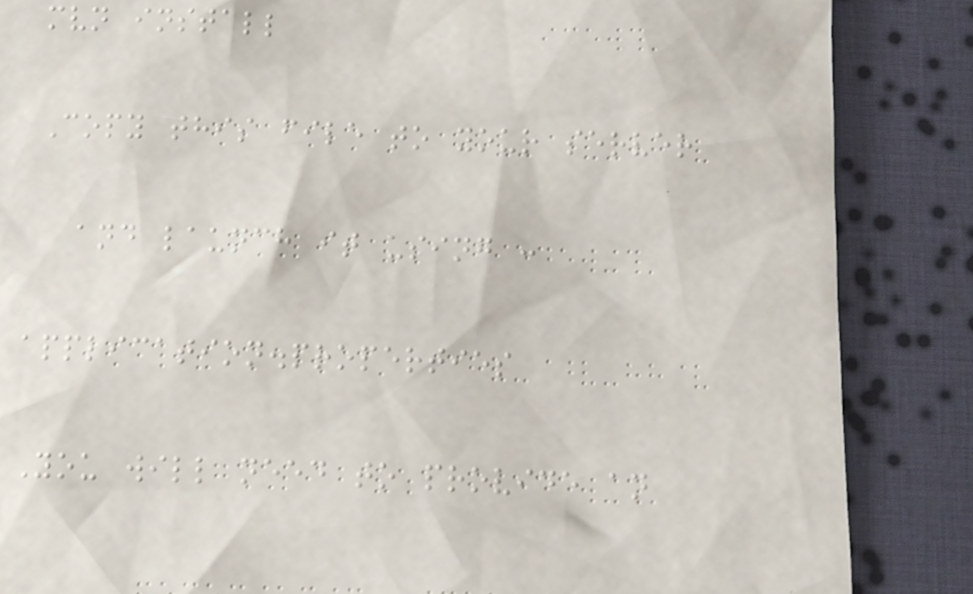mvn install
Copy this file to your server
and launch it using :
application.properties
You will need to provide an
